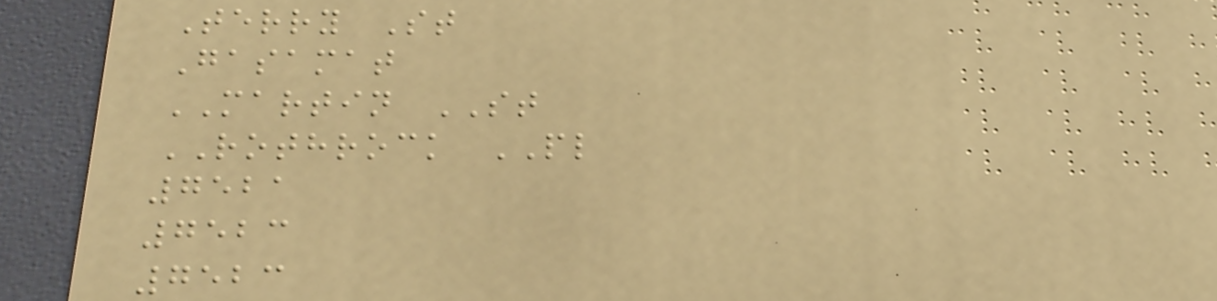Terry St
Gasamat
MARTIN ST
ROTHROCK PL
7521
7523
7523
